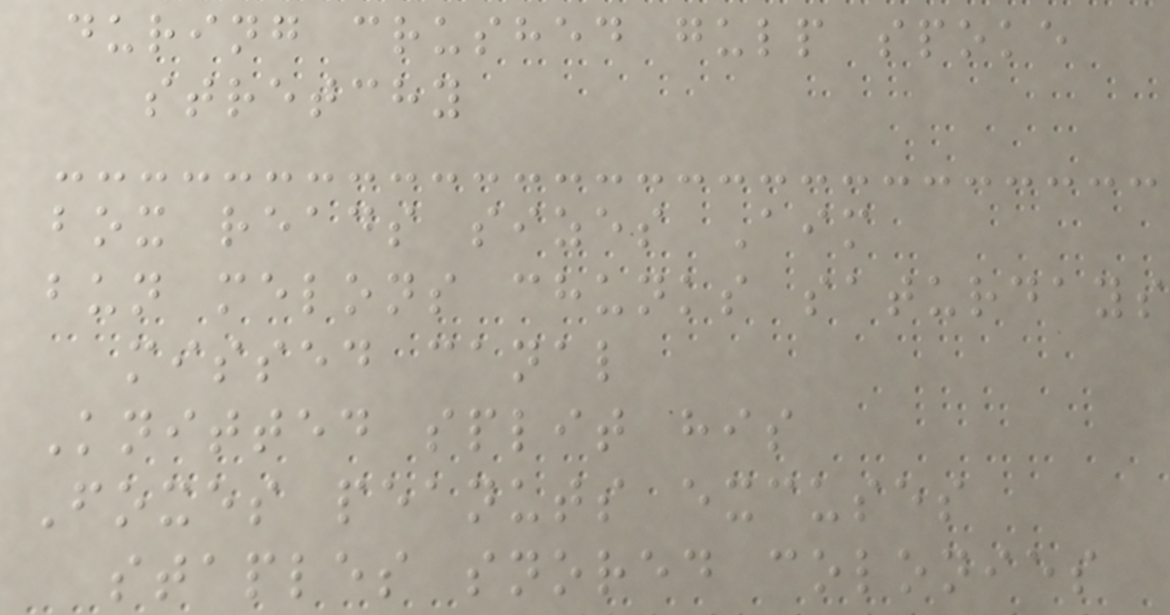during crushed gulp spoke
stretchy
box reads sizes Aim
bun melons chunks saturdays
missed canal
Knitted split his
Foxes peanuts excuses
staples snored colonies
